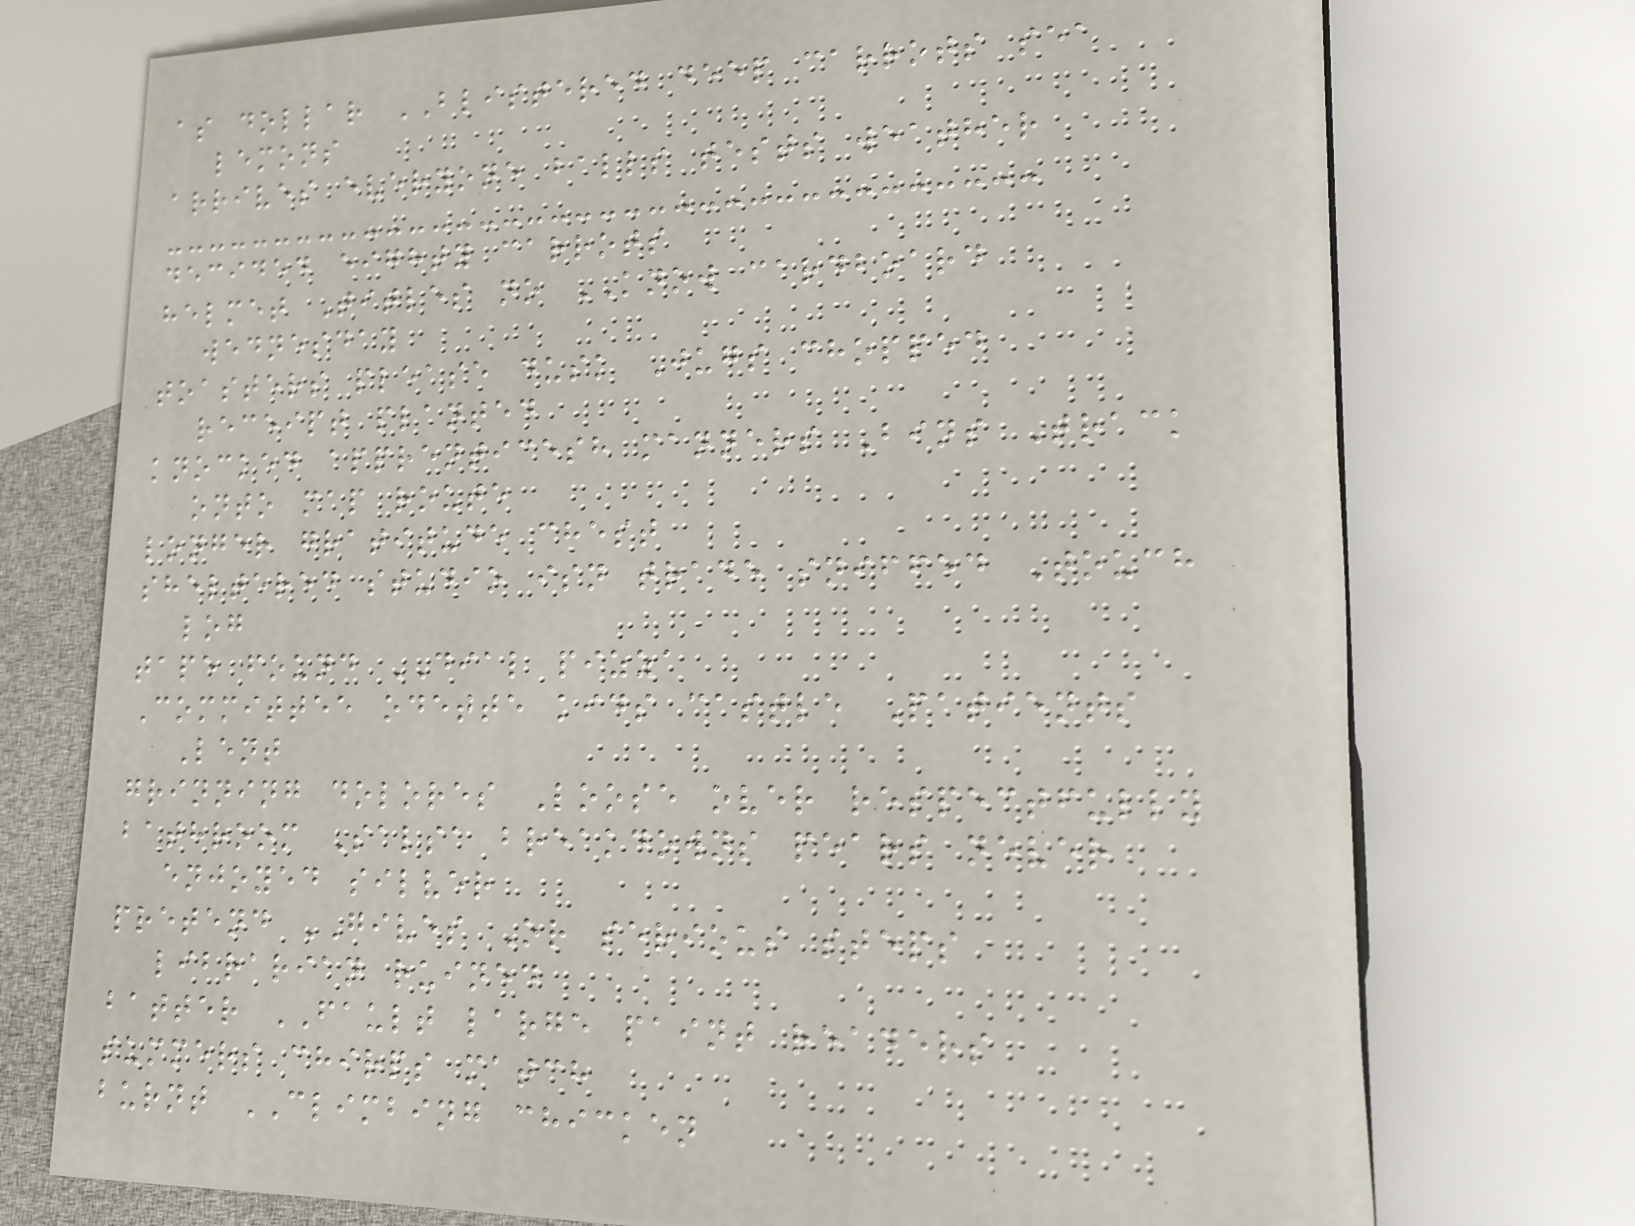as dollar BLISTERED deep carrots sea
lemons
arrives everyone balls tests weather
decided eighty carrots
helmet Titles no KNOW cardboard
wednesday
toasters please dusk Jugs chopped
receipt planted
knocked apprenticesh manners Bins Track
onto map route
longer gratitude chest
sheltered studio isn trade sniffed Touch
log
tape found DIAL pizza
Committee odette kids castle Patients
Lent
grinning dolores Loose over respectfully
bathroom Salsa breakdowns pears never
enjoyed silver
pretend GIVES Or serious steps
librarian ruined
batter FAULT large paint readers
summers chirps match
burnt CLIMBING chicken
